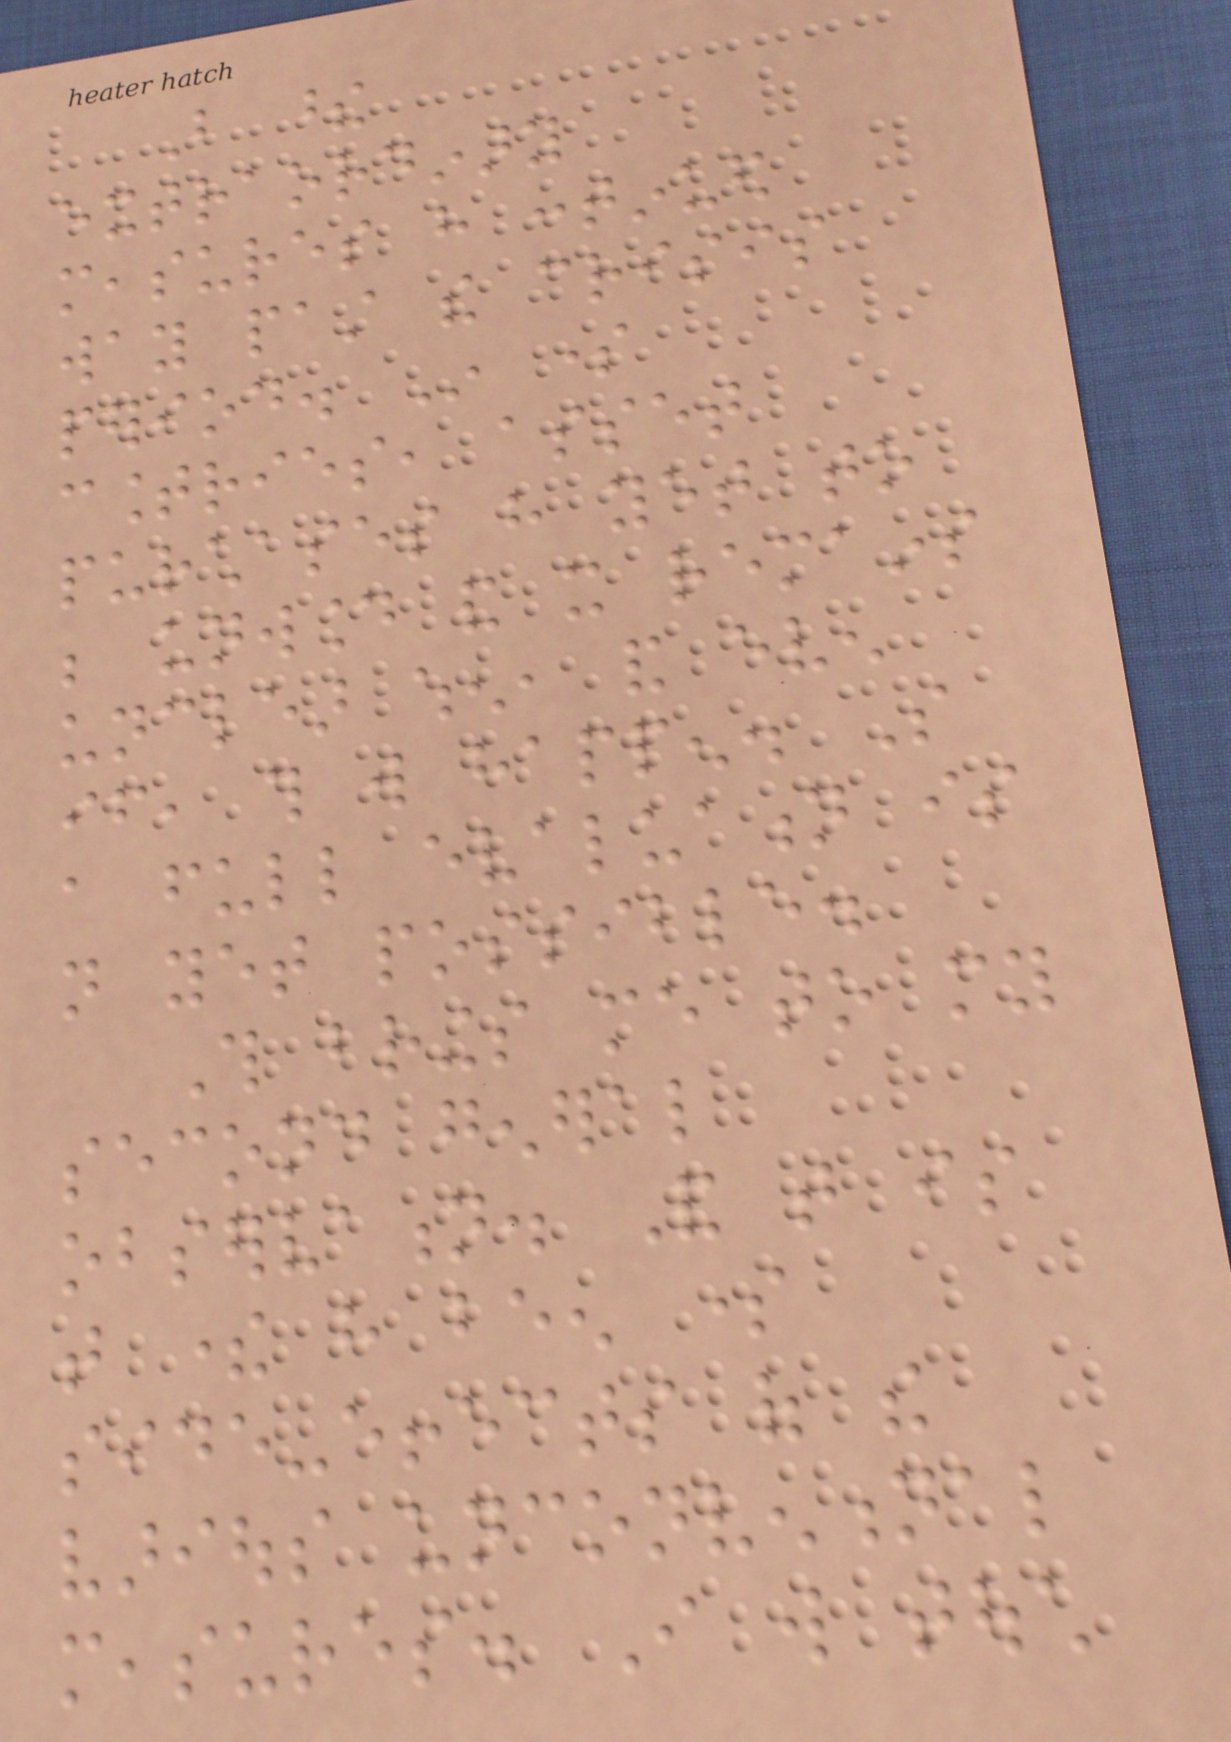But these
extraordinary
measures have continued
way past the crisis
period. In some
countries, asset
purchases have yet to
be unwound and it remains
unclear when, and even
if, this will happen. So
a full evaluation is
not yet possible.
This brings me to my
second general
observation. And that is
that there have been some
side-effects of the
various unconventional
measures. I will touch
